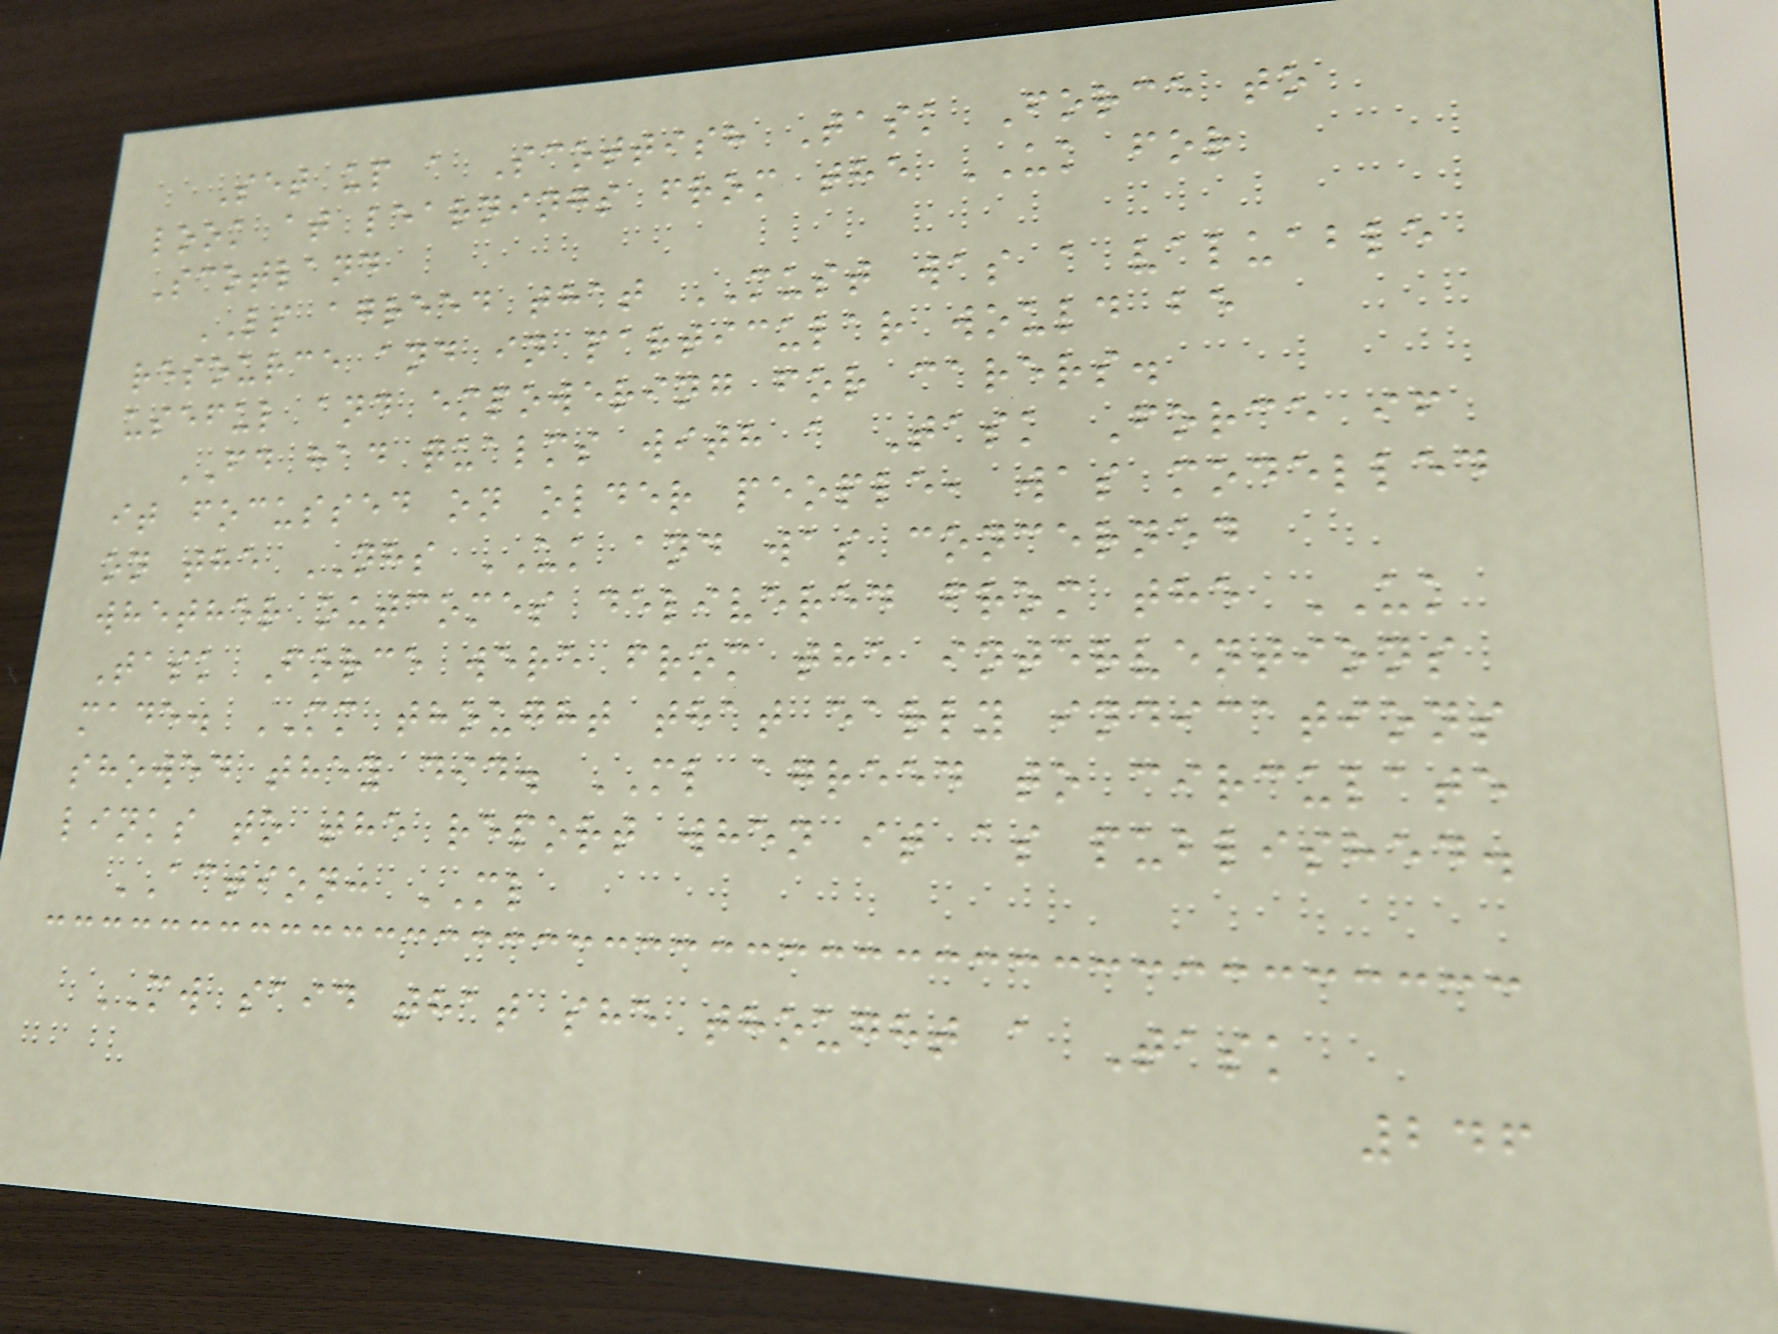Set up a Scottish Task Force to
look at learnings from the UK for
Scotland
LS agreed that MUST was a valuable
resource and in particular would be
useful and empowering for carers.
FD had qualms with a Task Force if
it focussed on older people, was modelled
on the NHS UK and was concerned
whether outcomes delivered from the UK
Task Force were from the interventions
made. MM thought that early indications
showed they did. ML agreed to circulate
links to the report when it as published.
ACTION: ML
MW said that she thought a Task
246
